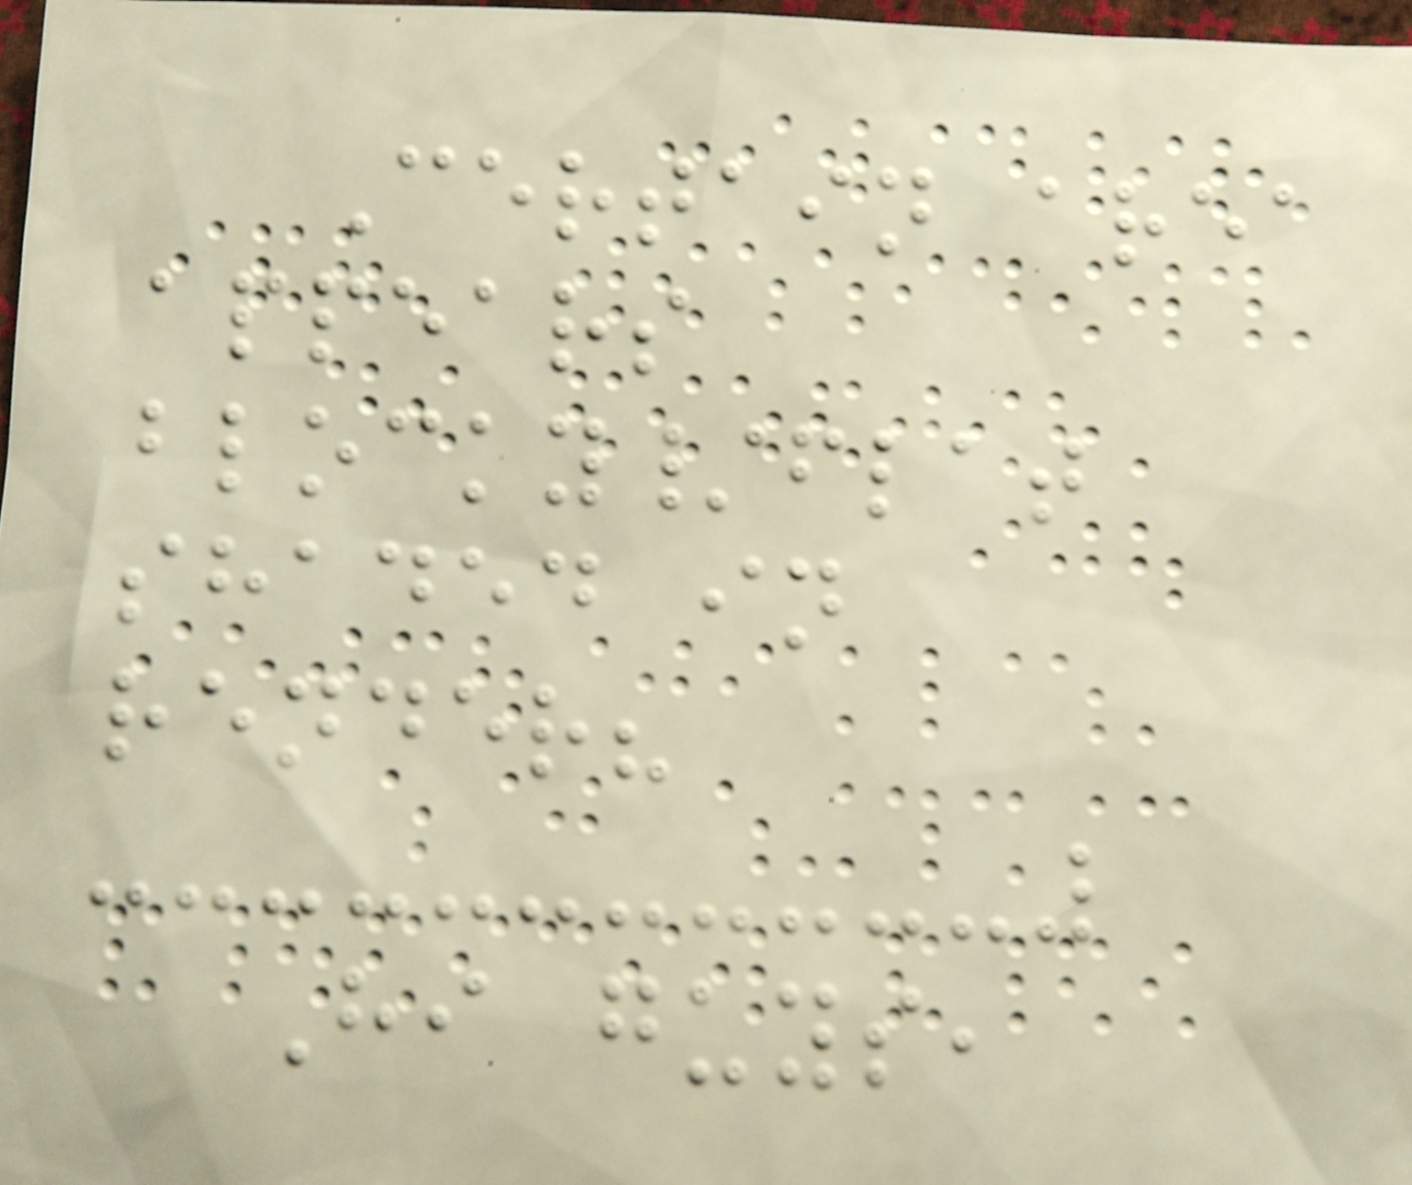Certain area
appears
blocky/flat
shaded in
render?
Hi guys,
